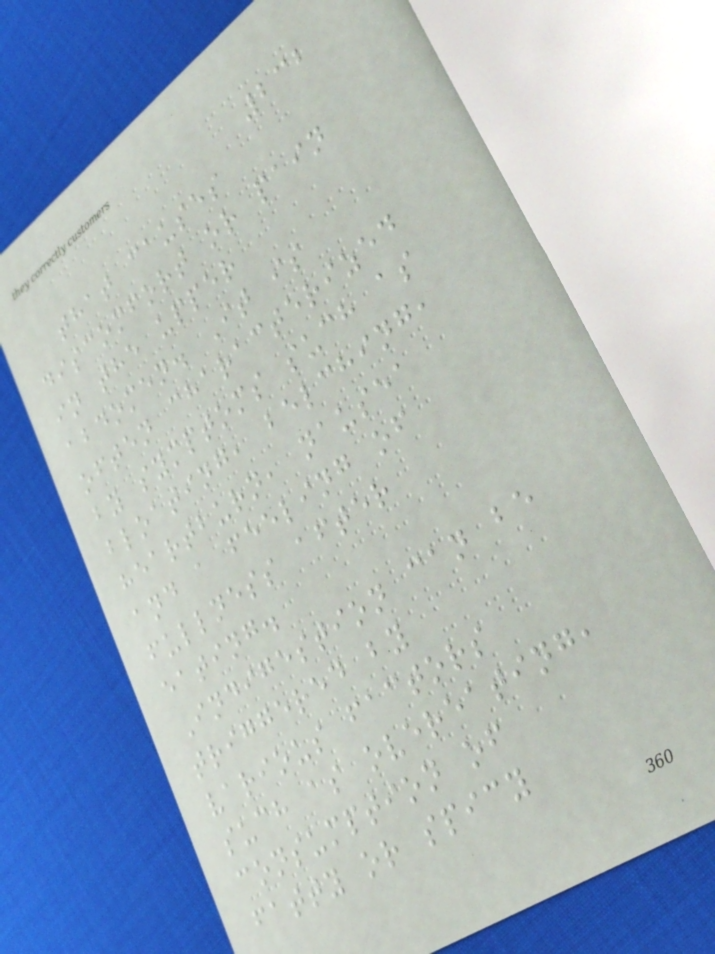232
that causes
discomfort or pain
in the upper
abdomen. It is
often characterized
by symptoms such as
bloating, belching,
heartburn, nausea
and a feeling of
fullness after
eating.
Indigestion can be
triggered by
various factors
such as overeating,
consumption of
fatty or spicy
